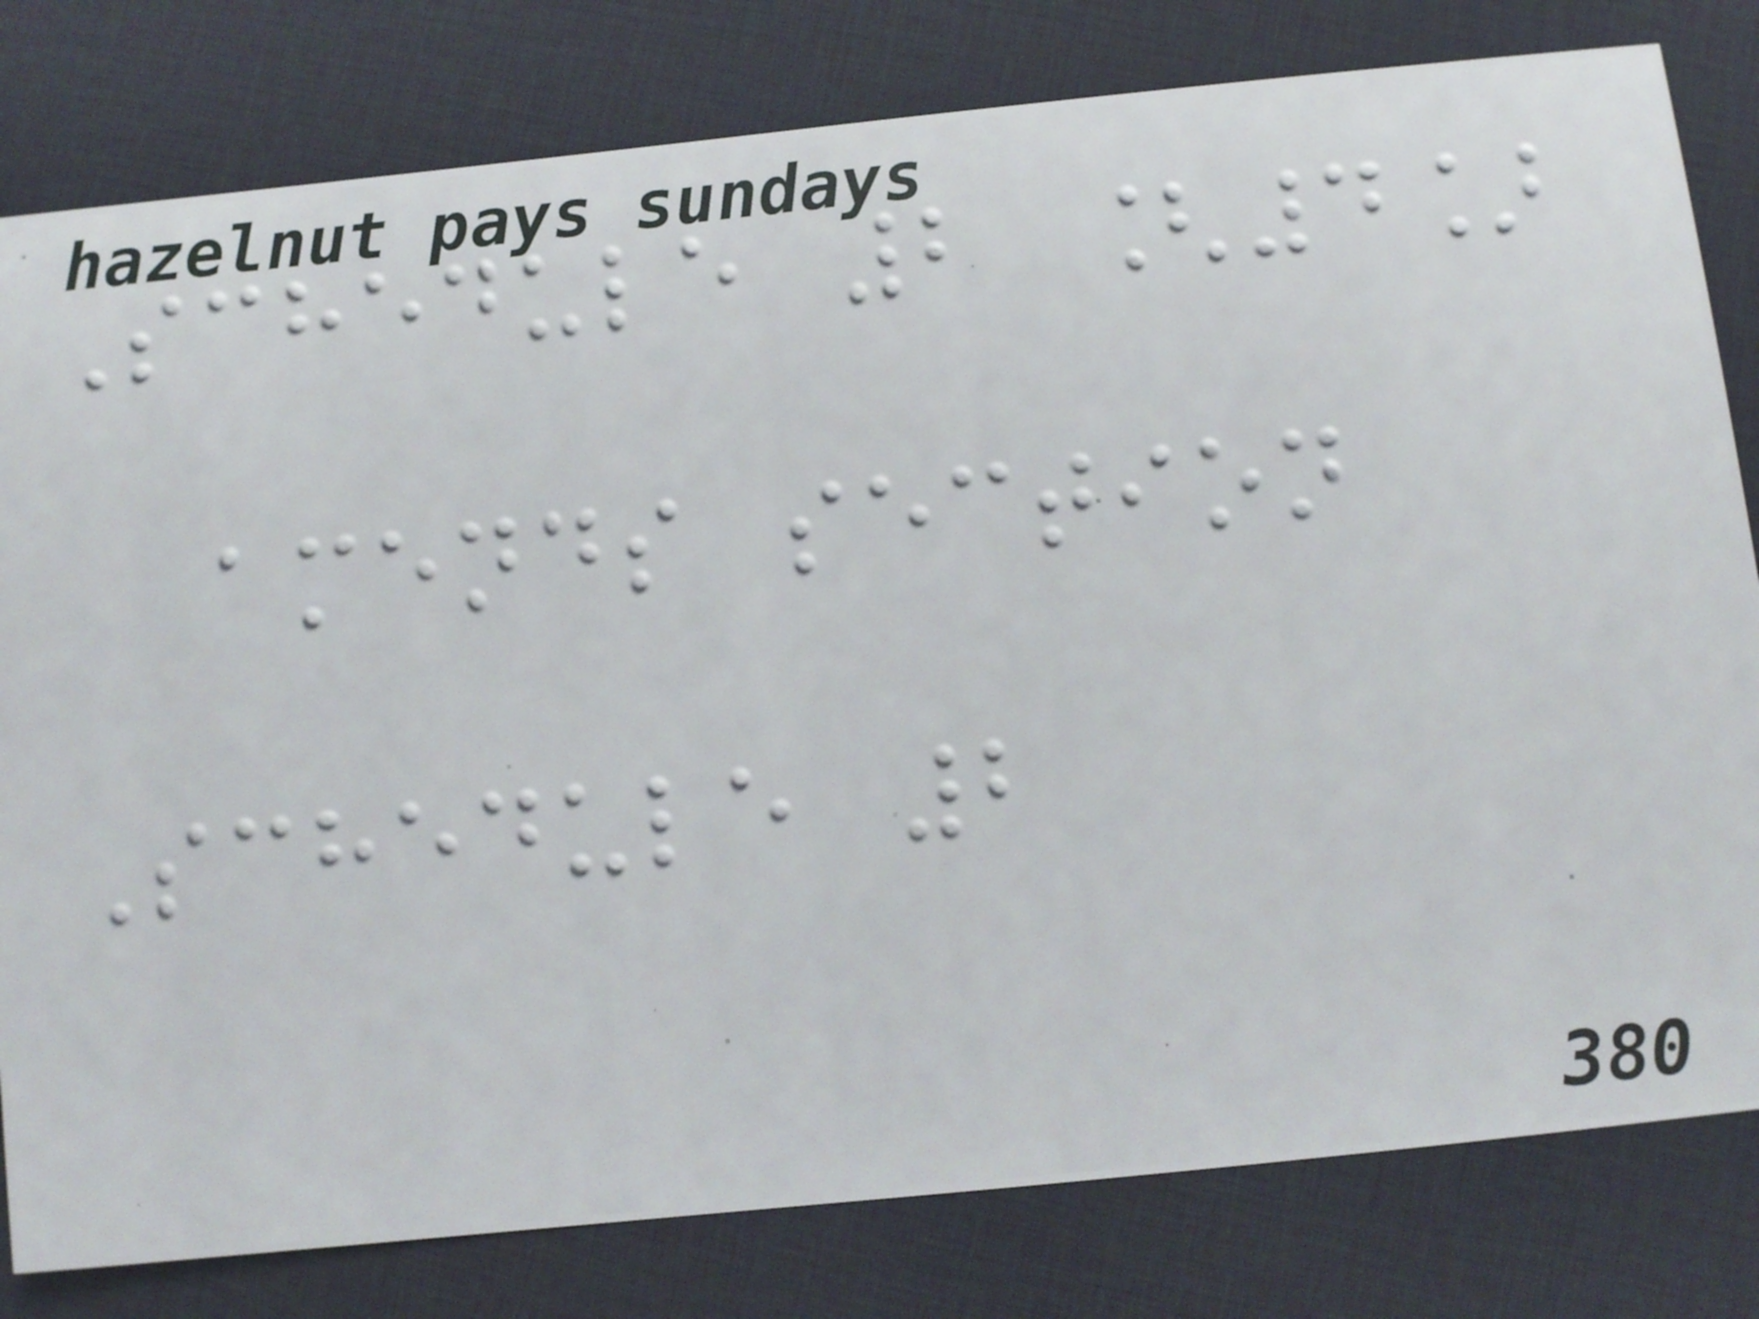Schedule 2 [4]
amends section
Schedule 2
